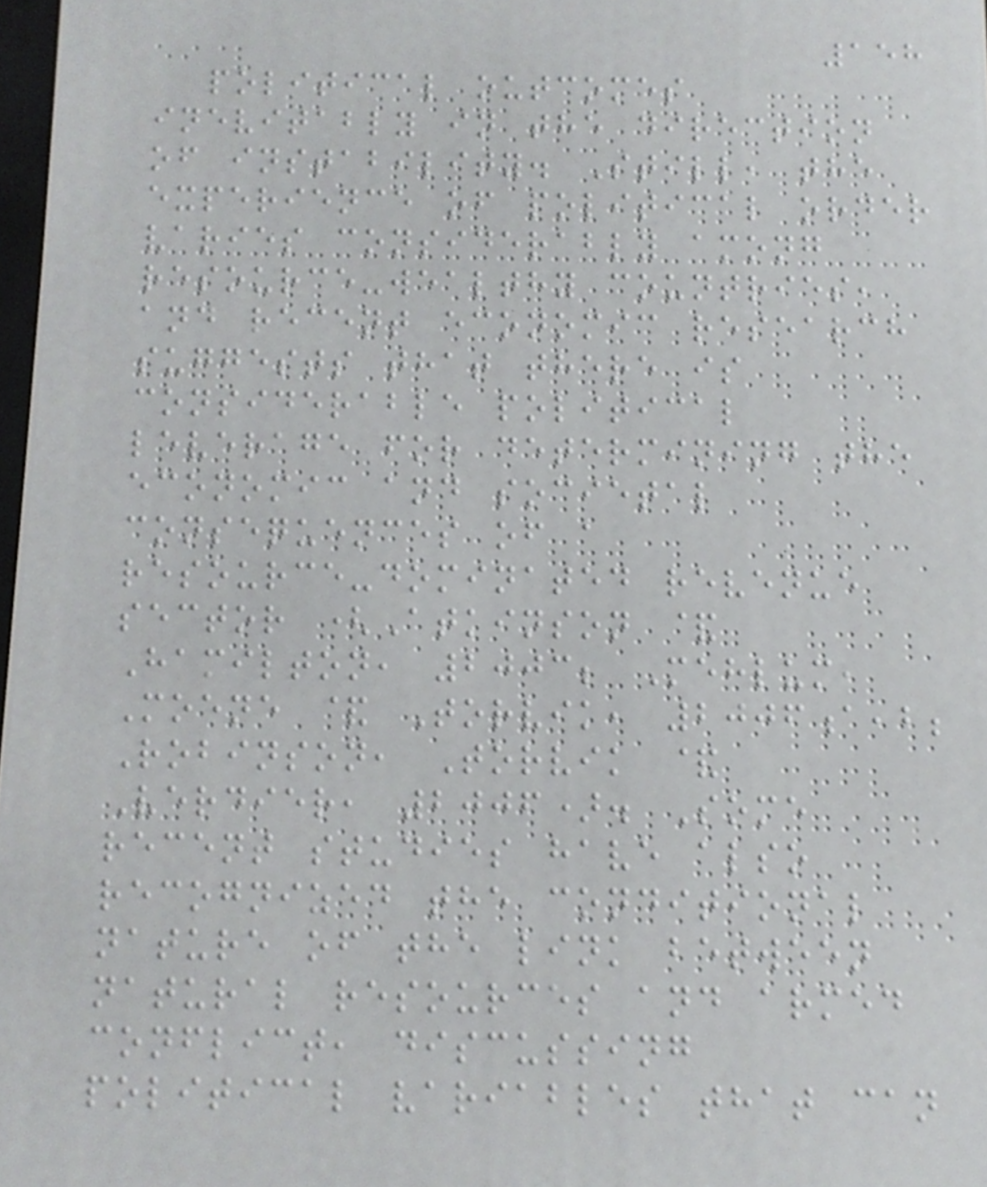158
political outcomes
inevitably in the direction
of instability. Still, the
experience of political order
varies considerably among
resource-wealthy countries,
and recent economic research
suggests that there is
considerable political
leverage for determining the
economic and societal
consequences of a
resource-dominated revenue
sector (Atkinson &
Hamilton, 2003; Mehlum,
Moene & Torvik, 2006a,b;
Robinson, Torvik &
Verdier, 2006). Some
recent studies have also
recognized the conditional
nature of the link between
natural resources and armed
conflict, discussing
political variables that can
